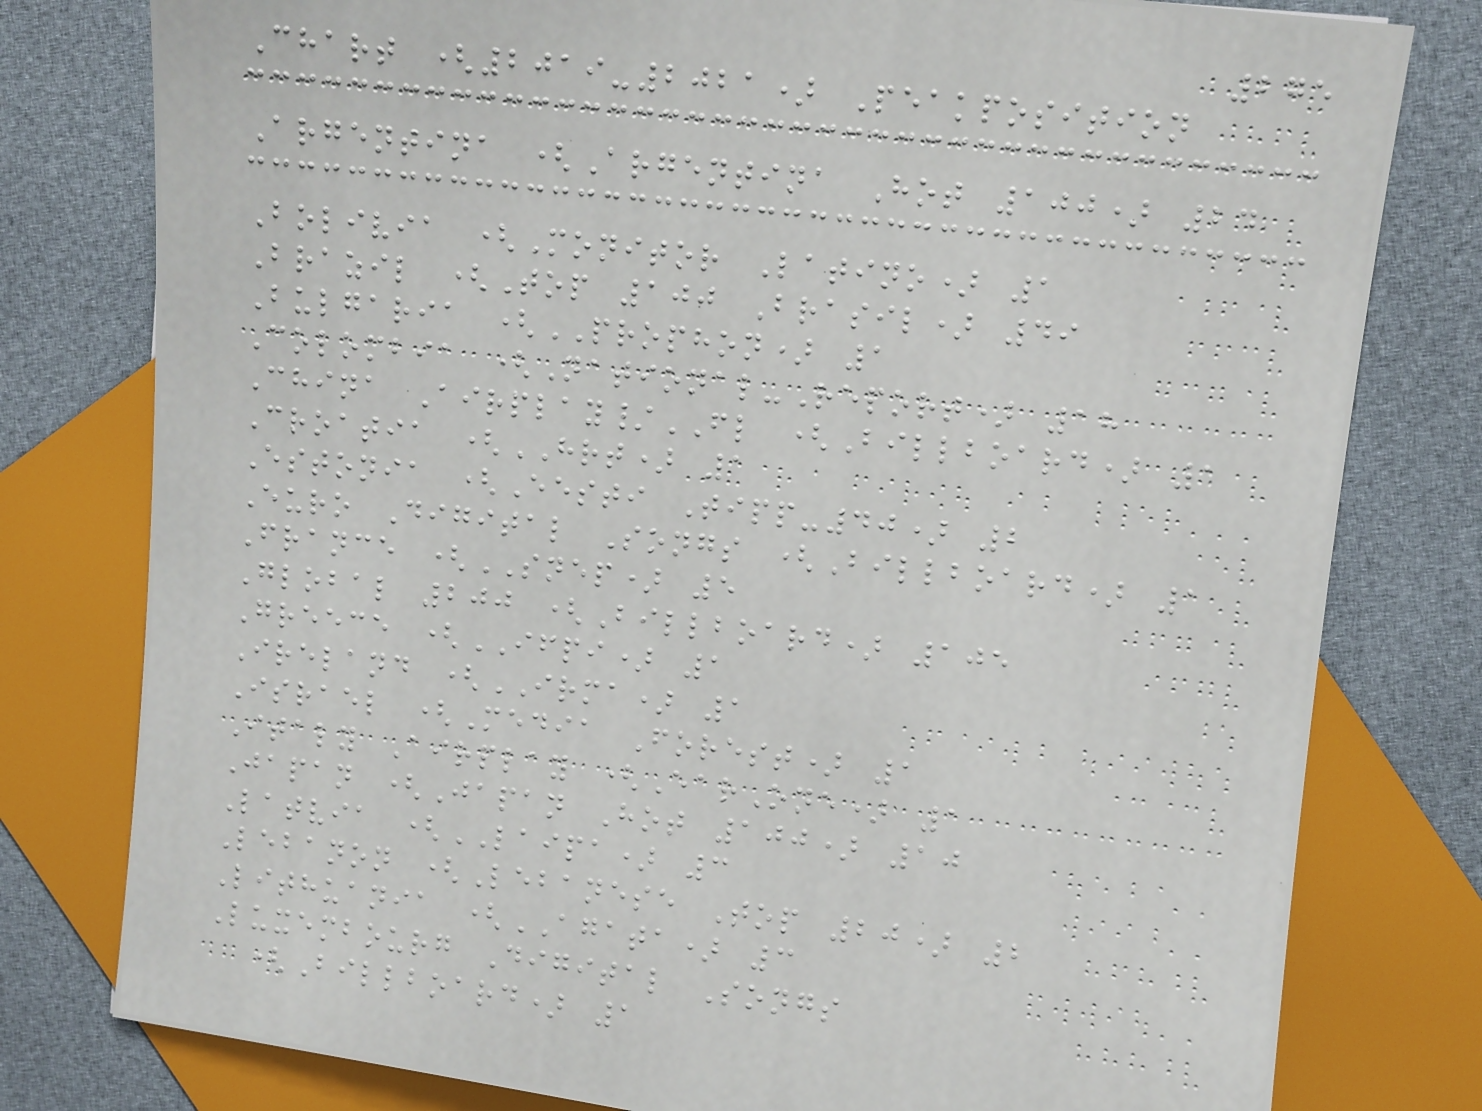275
Chart (2019-2021) Peakposition
Argentina (Argentina Hot 100) 24
Bolivia (Monitor Latino) 1
Brazil (Top 100 Brasil) 49
Bulgaria (PROPHON) 1
Colombia (National-Report) 18
China Airplay/FL (Billboard) 1
Croatia (HRT) 1
Estonia (Eesti Tipp-40) 2
Euro Digital Songs (Billboard) 1
France (SNEP) 5
Global 200 (Billboard) 105
Greece (IFPI) 1
Ireland (IRMA) 1
Israel (Media Forest) 1
Italy Airplay (EarOne) 1
Japan (Japan Hot 100) 10
Latvia (LAIPA) 3
Lebanon (Lebanese Top 20) 2
Lithuania (AGATA) 3
Luxembourg Digital Songs
(Billboard) 1
